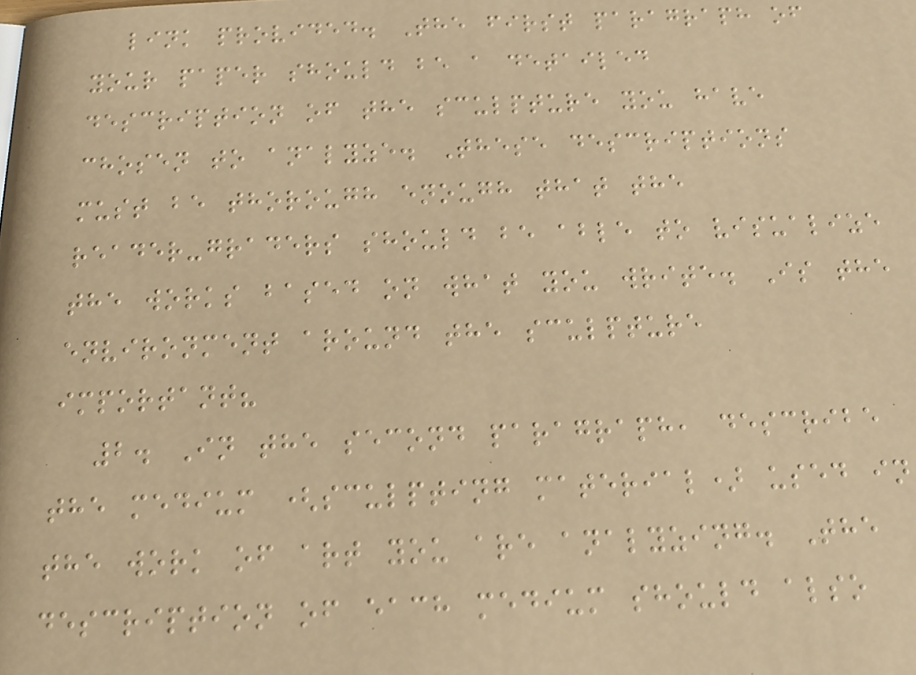link provided. The first paragraph of
your paper should be a detailed
description of the sculpture you have
chosen to analyze. These descriptions
must be thorough enough that the
reader-graders should be able to visualize
the works based on what you write. Is the
environment around the sculpture
important?
2. In the second paragraph, describe
the medium (sculpting material) used in
the work of art you are analyzing. The
description of each medium should also
